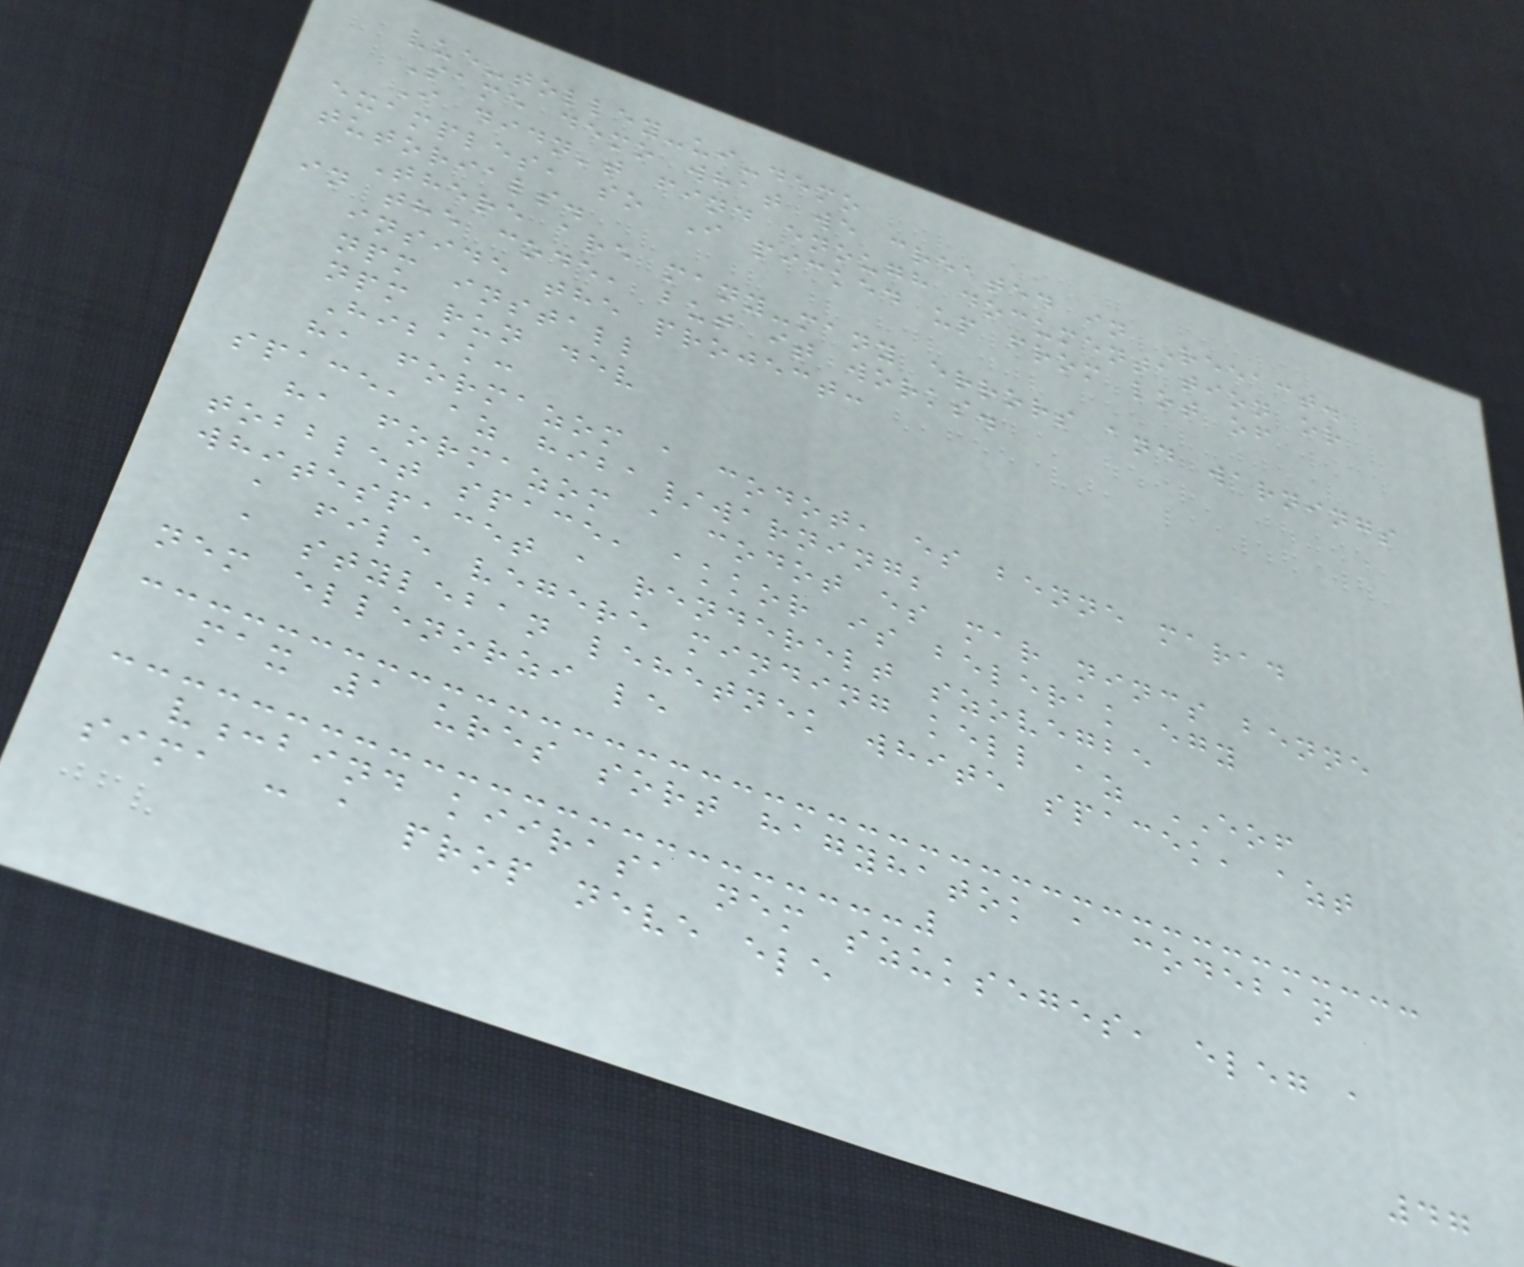vue-tolley-ui-demo
Same demo what we created in Reeact.
I didn't find enough documentation or
examples, so I picked up from lot of
tutorials.
There are many-many errors and warnings
in the code, but it works.
inside the project:
npm install
npm run dev
Hibak:
ha formazom a codot, es benne marad
space, az hiba/warning;
ha formazom a codot es mar nincs benne
tobblet space, akkor is belerak egy
whitespacet a renderelt szovegbe
a file vegere minding kell az EOF
a styleban lehetnek white spacek, azt
nem ellenorzi le
max 1 ures sort hagyhatok a codeban
v:bind kiirasa nem szukseges, eleg a
sima : a prop neve ele
47
